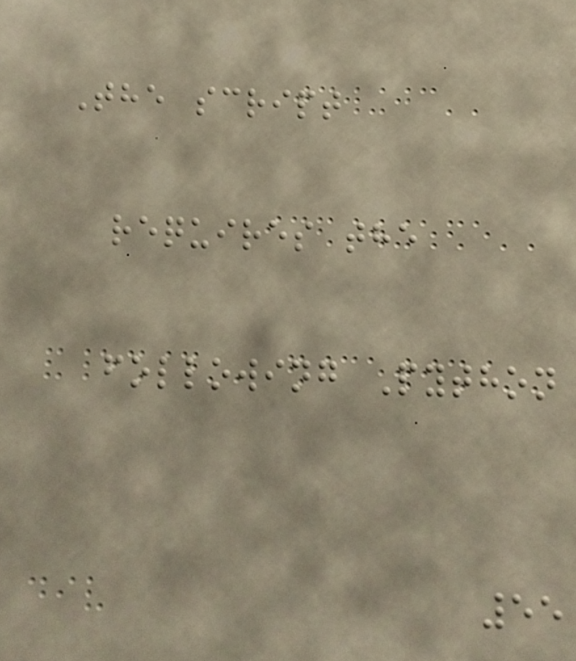The script
requires the
following Python
55
